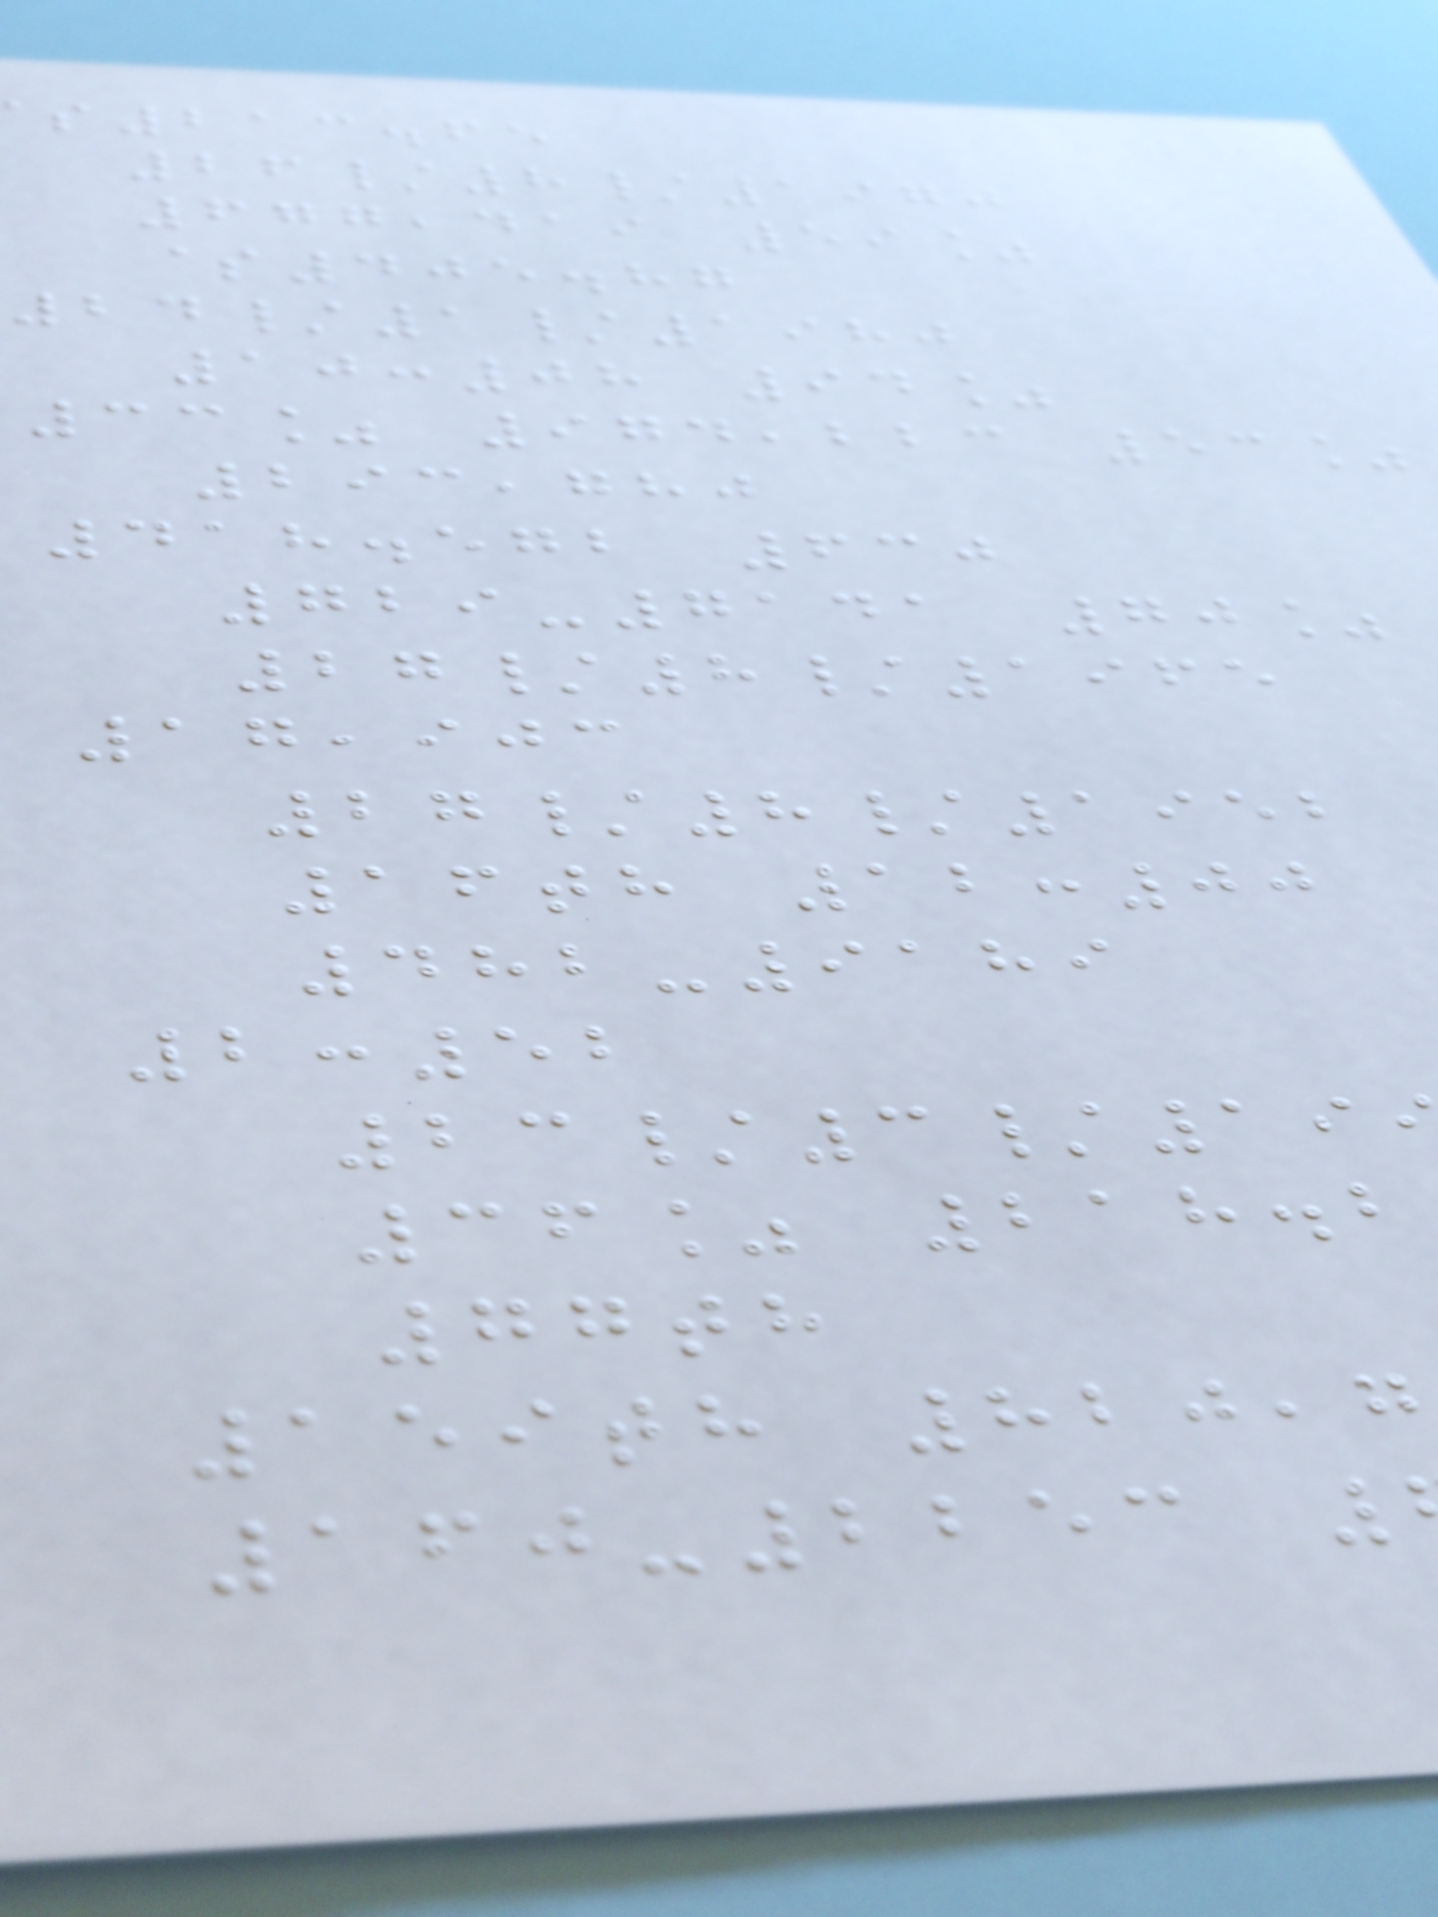213.65
26/8/1970
677,419 59%
$405.87
24/1/1980
10:08 94%
33% 974,223 53%
293,780
418.572 630
729-7141 70%
27/8/1965
17,903
27/8/1952
16th 12:00
482-9189
2:52
23/3/19
36% 218.2
77th
159th 820,7
160-2253
